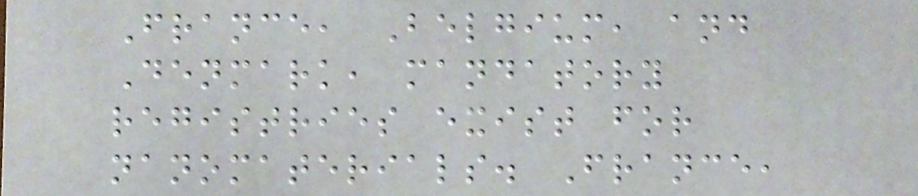France, Belgium, and
Denmark, mandatory
registries exist for
nanomaterials. France,
